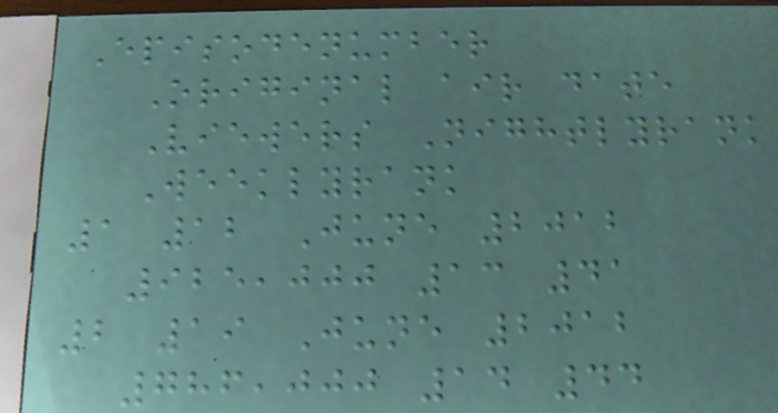Episodenumber
Original air date
Viewers Nightlyrank
Weeklyrank
1 12 June 2012
925,000 13 41
2 19 June 2012
786,000 14 44
